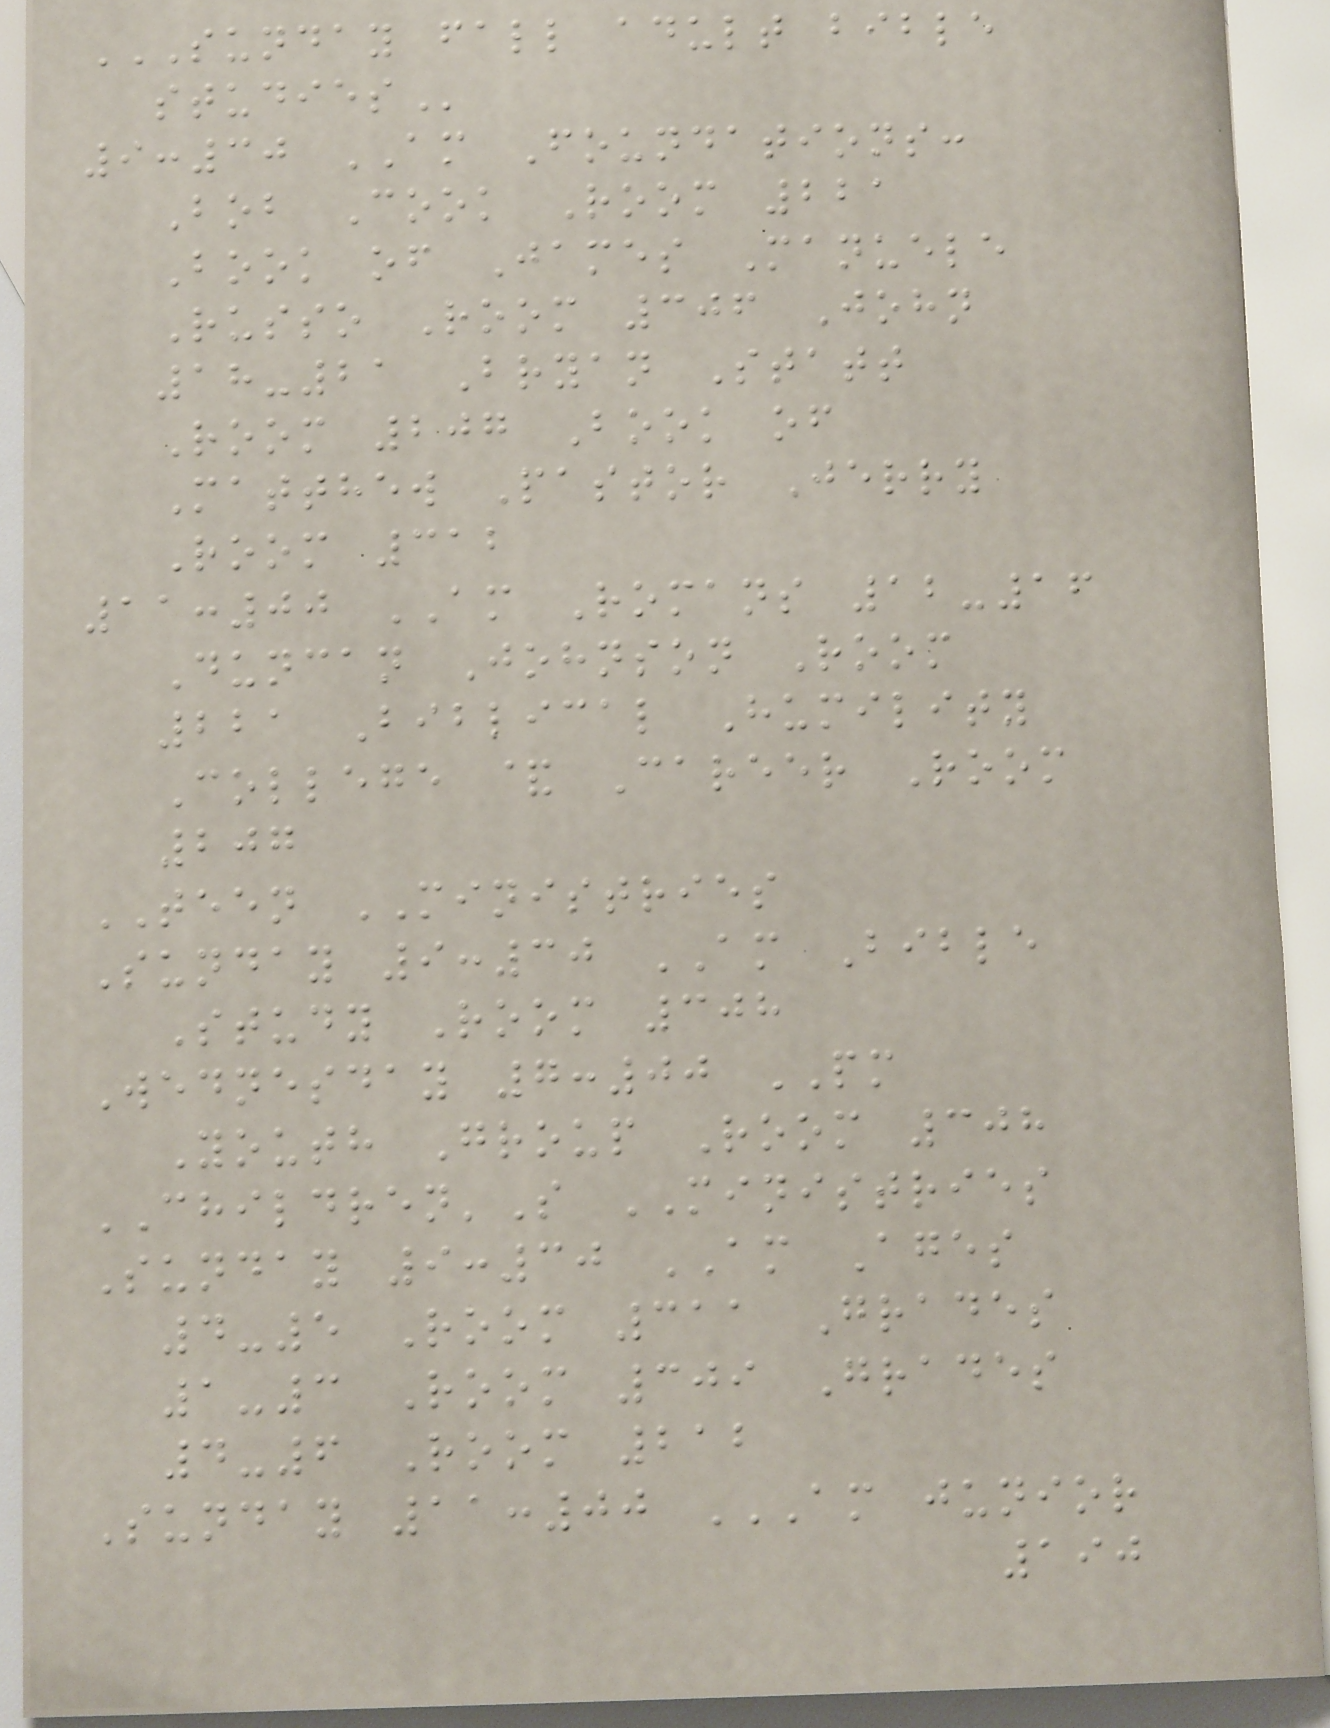SUNDAY FALL ADULT BIBLE
STUDIES
9:30 AM Foundations:
Bob Cook Room 221
Book of James Manuele
Russo Room 306 John
18-21 Bryan Statt
Room 207 Book of
Matthew Pastor Jerry
Room 312
11:00 AM Romans 12-16
Duncan Johnson Room
221 Biblical Humility
College & Career Room
207
TEEN MINISTRIES
Sunday 9:30 AM Bible
Study Room 308
Wednesday 7:00 PM
Youth Group Room 308
CHILDREN'S MINISTRIES
Sunday 9:30 AM Ages
4-5 Room 311 Grades
1-3 Room 309 Grades
4-6 Room 212
Sunday 11:00 AM JUNIOR
190
